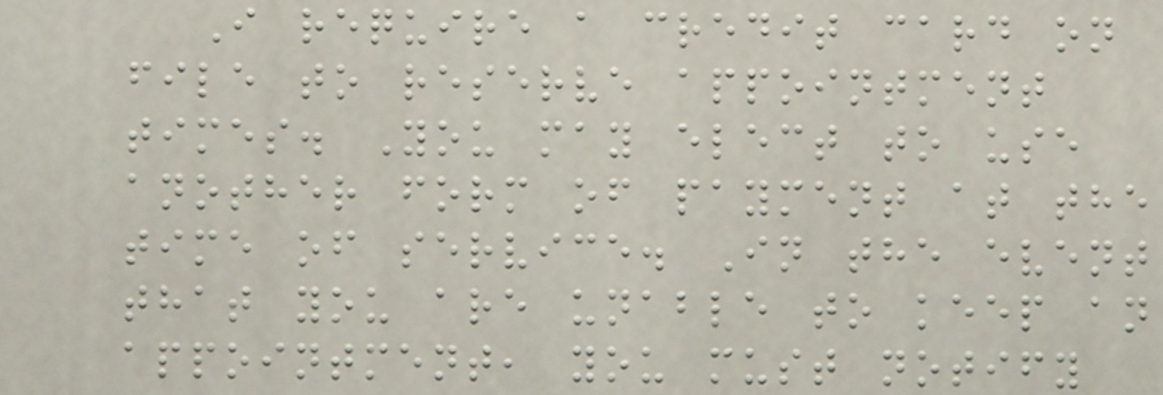I require a credit card on
file to reserve appointment
times. You may elect to use
another form of payment at the
time of service. In the event
that you are unable to keep an
appointment, you must notify
